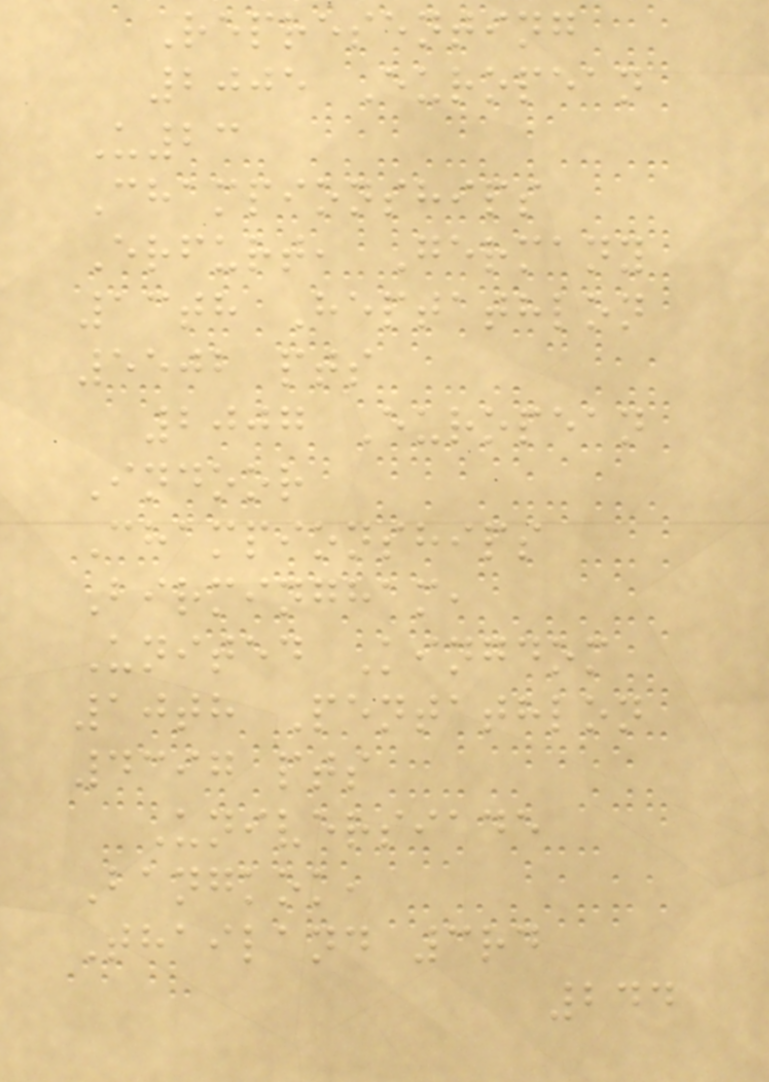Representing
2005 European
U23
Championships
Erfurt, Germany
13th Heptathlon
5502 pts
2007 European
Indoor
Championships
Birmingham,
United Kingdom
10th Pentathlon
4397 pts
Universiade
Bangkok,
Thailand 3rd
244
